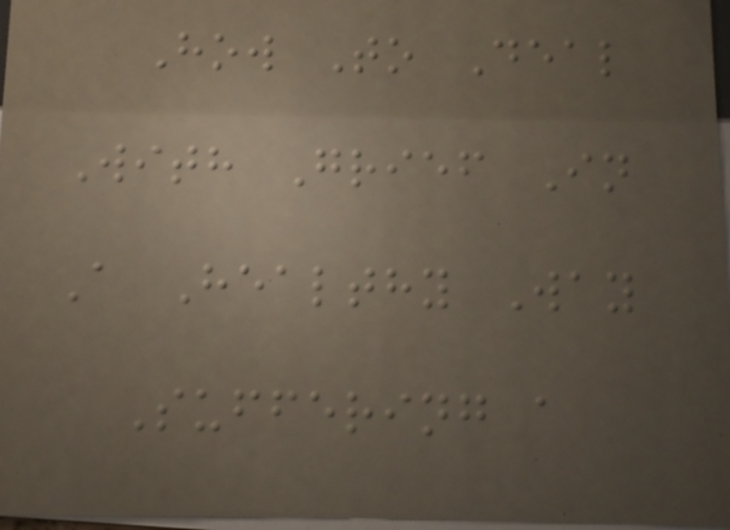How To Deal
With Grief In
A Healthy Way
Suffering a
